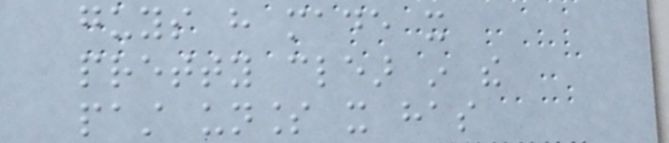guys have made it
pretty clear in the
past unless it has
